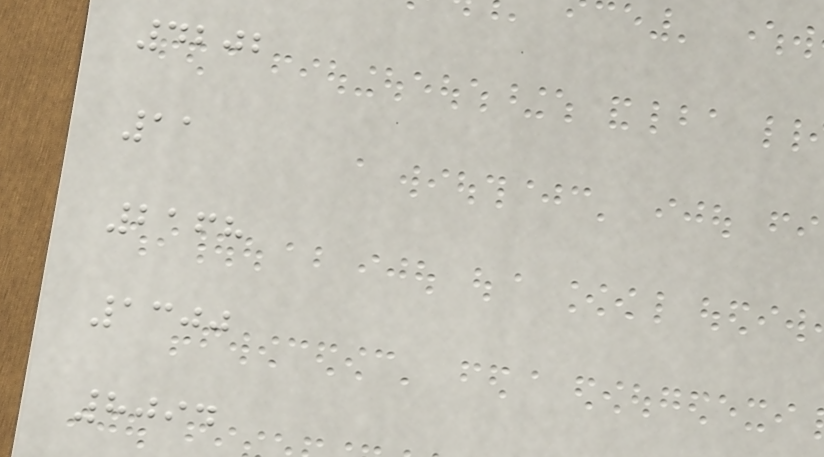4202
11
2168
1300
8094
